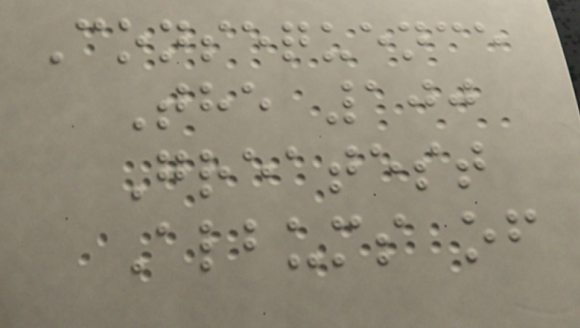Consequence
The 100
Greatest
Albums of
